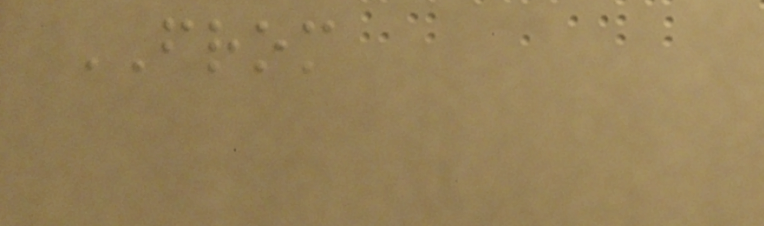FROM
